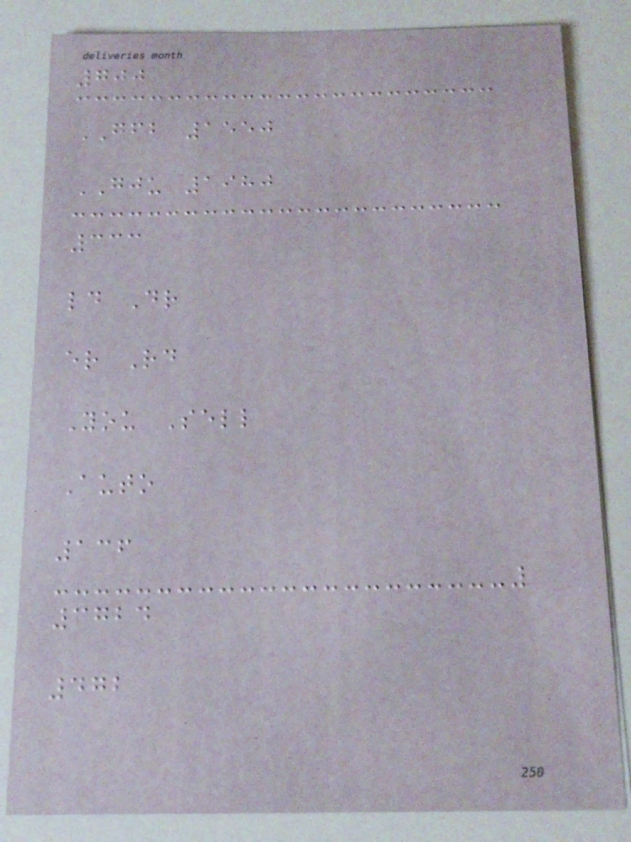700
GFB 1550
GJU 1980
333
ld Dr
er Rd
You Sell
Auto
136
3724
472
